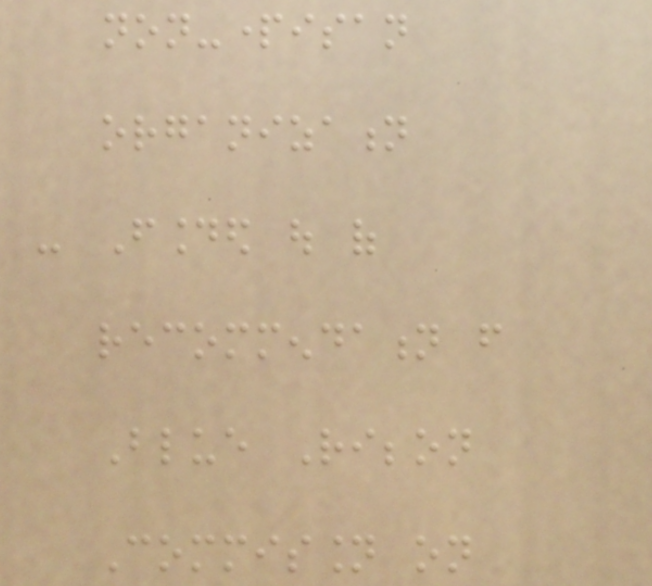non-partisan
organization
- Founded out of
recommendation from
Blue Ribbon
Commission on
